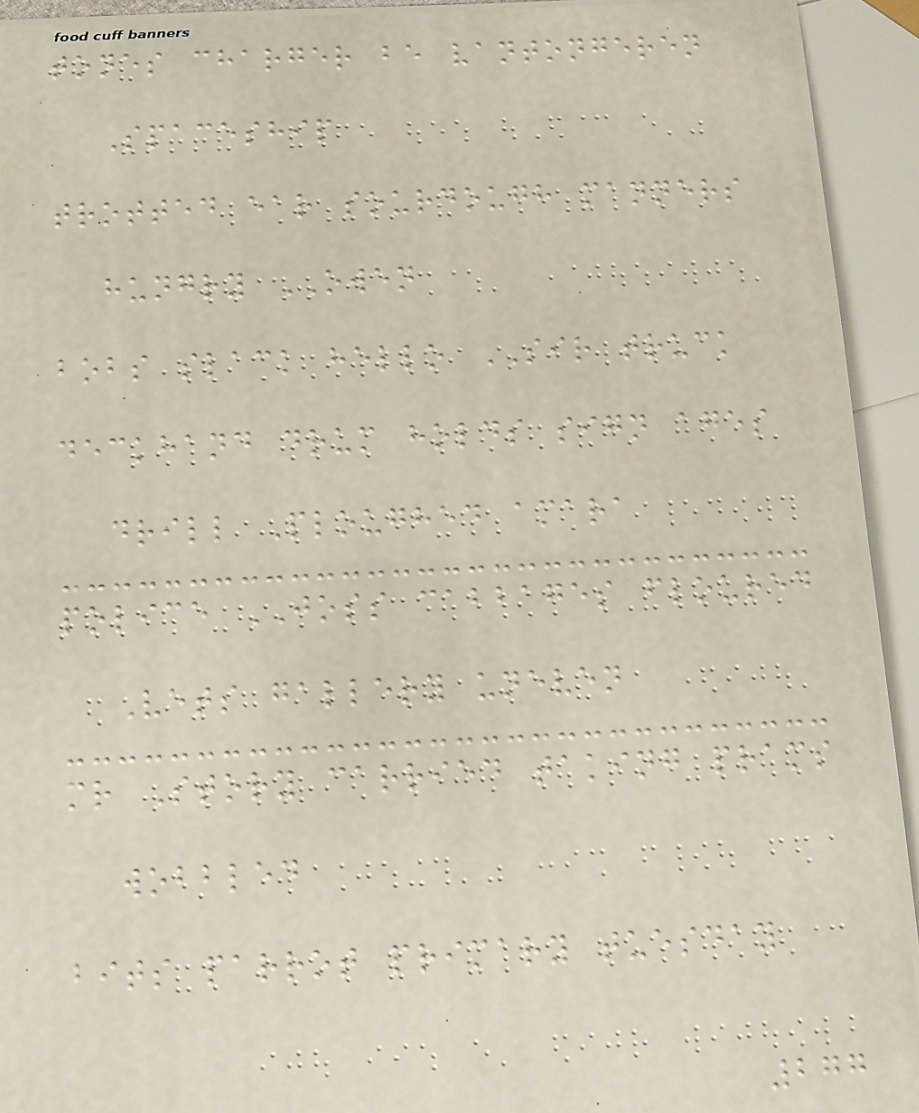tones charger be vantongeren
Spaceship
trotted ear sourdough manners
hungry OWEN
bobs slack hello SIR truck
deckhand drum holds sign ages
drill Ploughed amara
police JOSS cabbages floured
Vets gallery uneven
mr Story carried taking prams
wobbled
bits parrot primary tuesday
277
